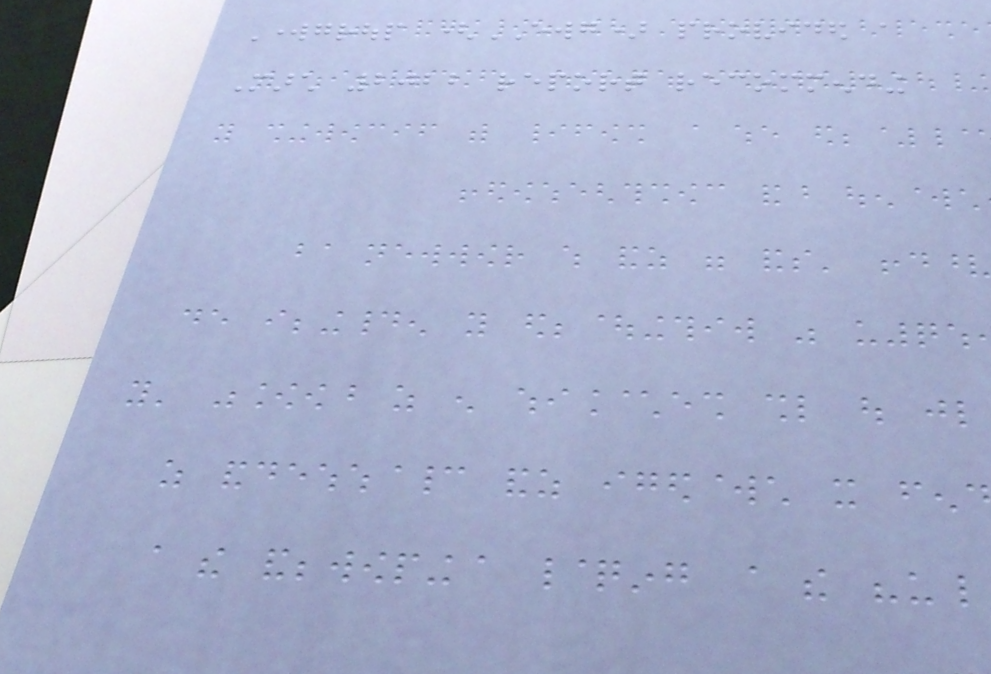Workgroup (EWG) provided a
March 2022 report recommending
